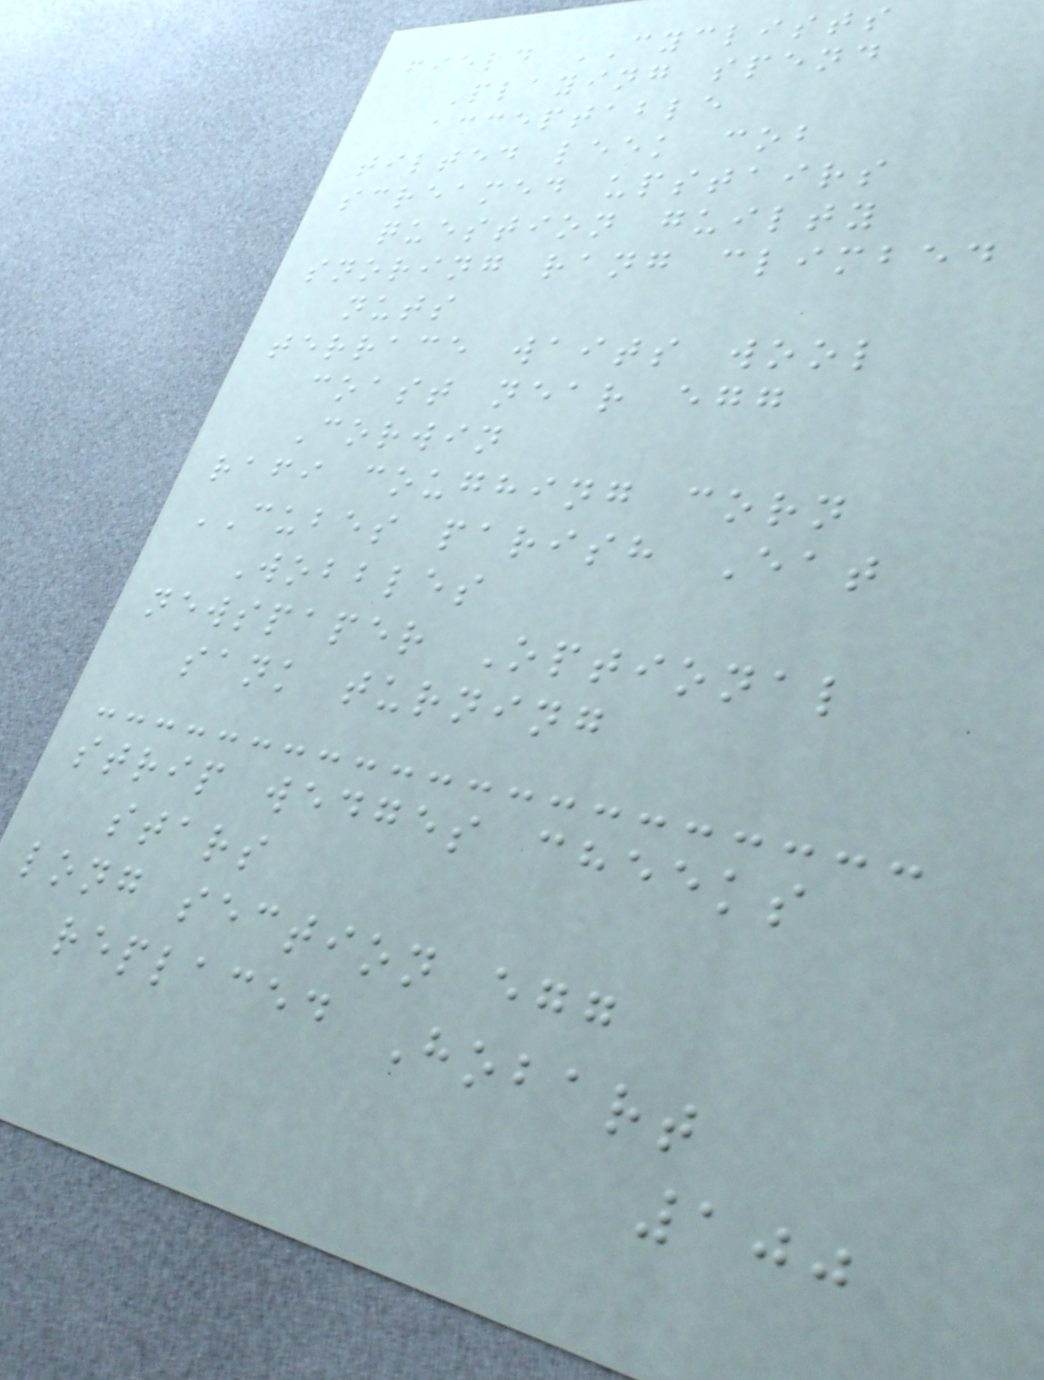field CYCLISTS
Playing spend
acceptable
tilted leek cob
screamed upstairs
question guilty
snoring rang climbed
nuts
terrace waits wool
coast near egg
Corwin
rafi coughing corn
CUBES parish Eat
Wobbles
newspaper Optional
sank turning
strip wedges cheeks
stars
long section egg
replaced Hobart
100
